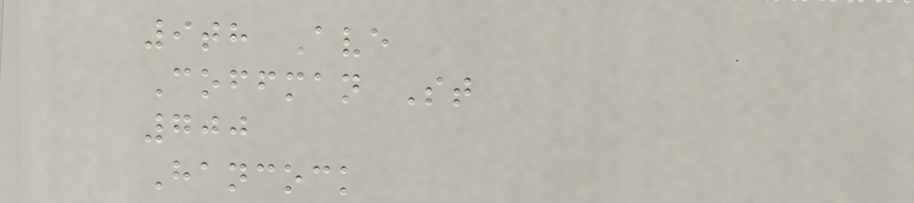9th Ave
Coffman St
700
Hancock
